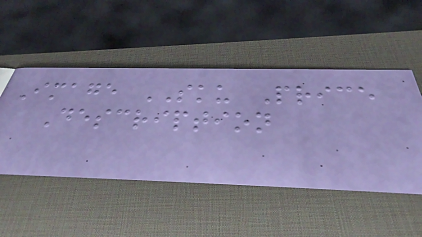Image SKU Price
Description
